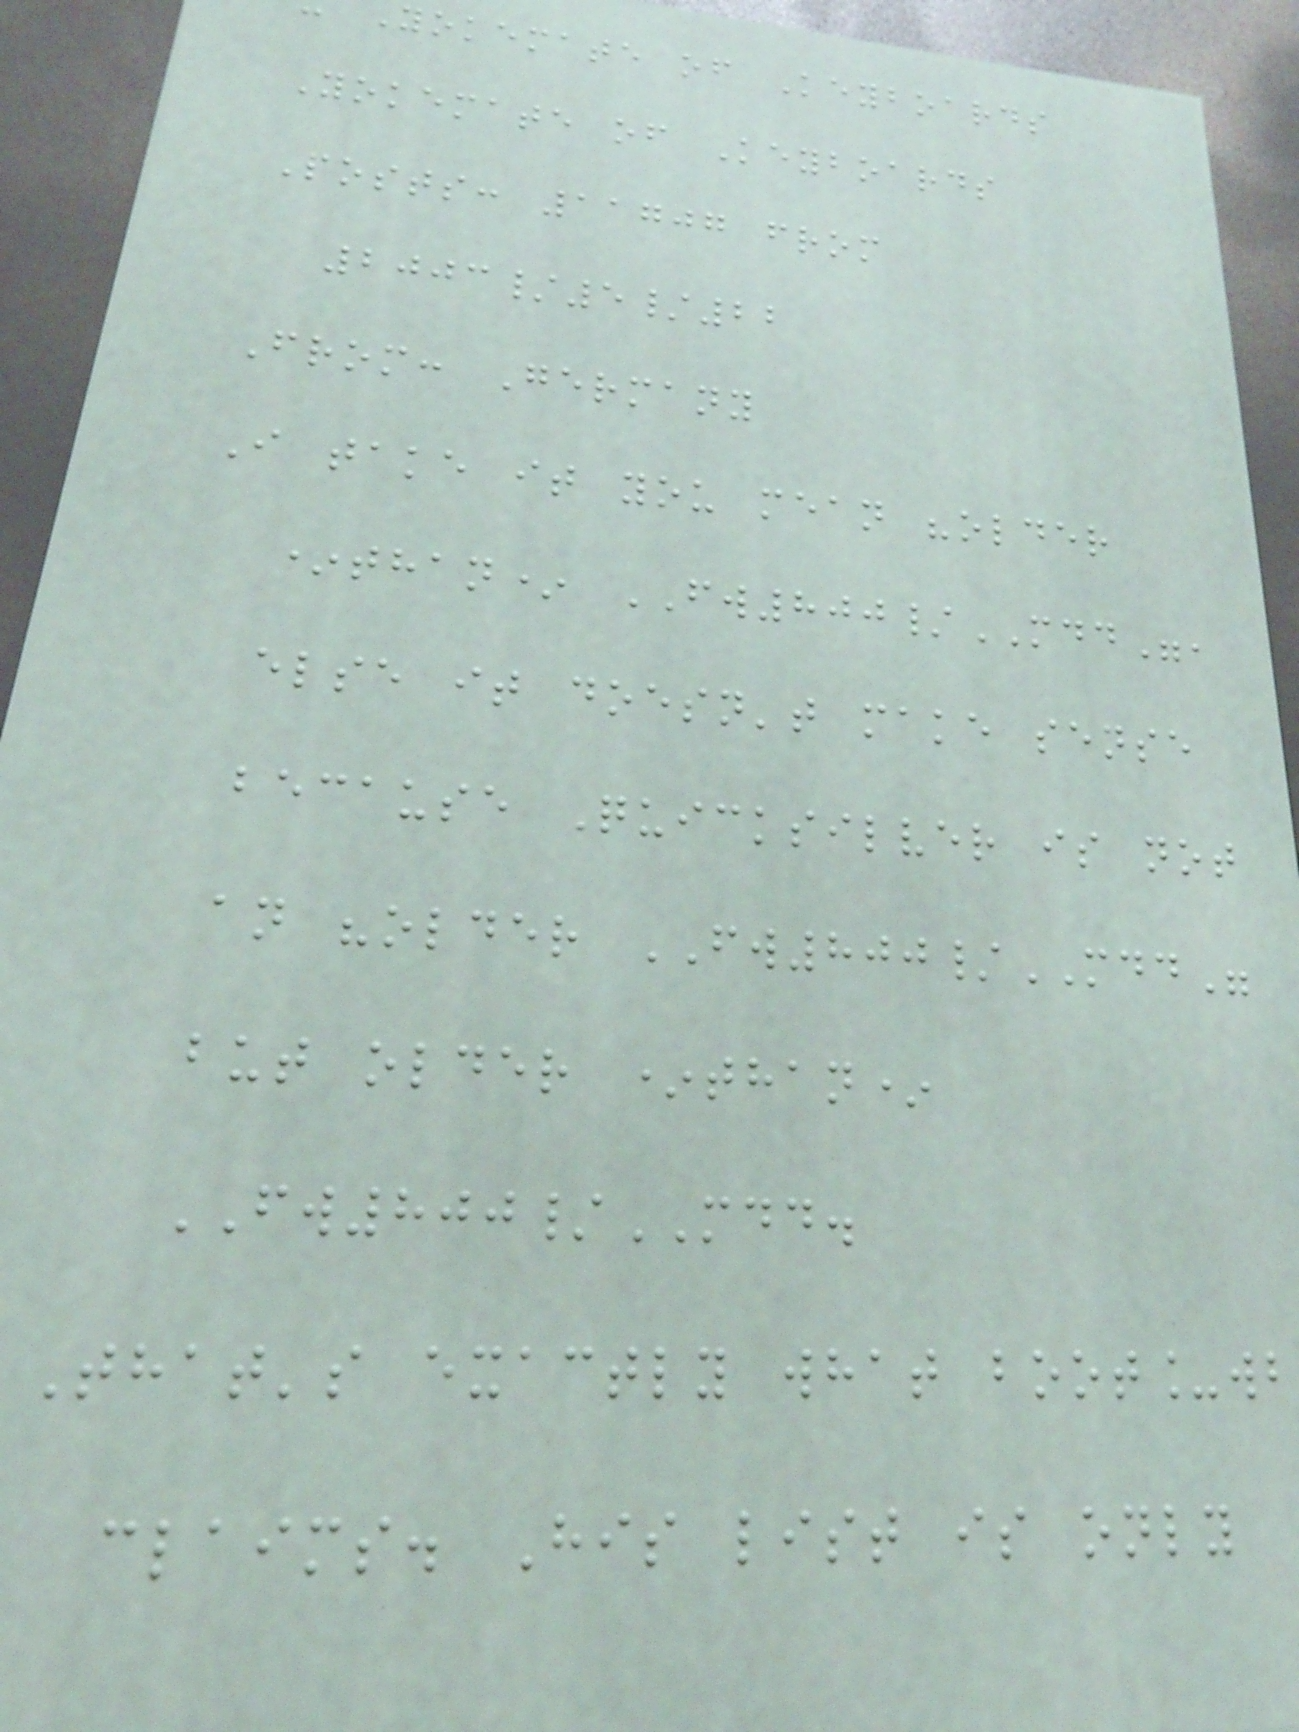yokemate of Keyboards
Yokemate of Keyboards
Posts: 11707 from
2003/5/22
From: Germany
I take it you mean "older
*than* FW800/MDD",
else it doesn't make sense
because Quicksilver is not
an "older FW800/MDD"
but older *than*
FW800/MDD.
That's exactly what boot_wb
claims. His list is only
